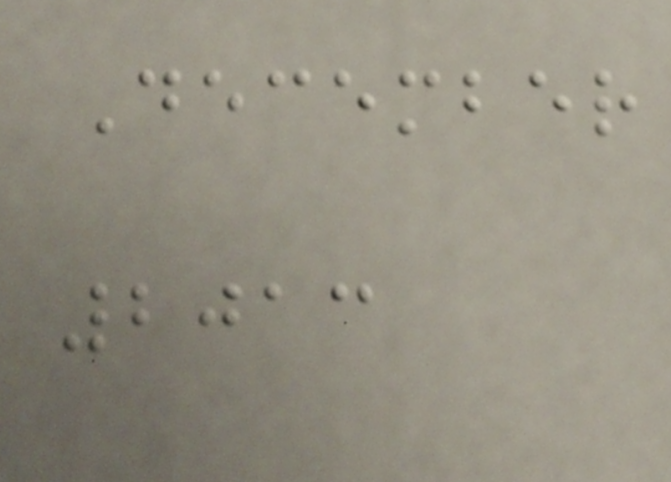December
2013
